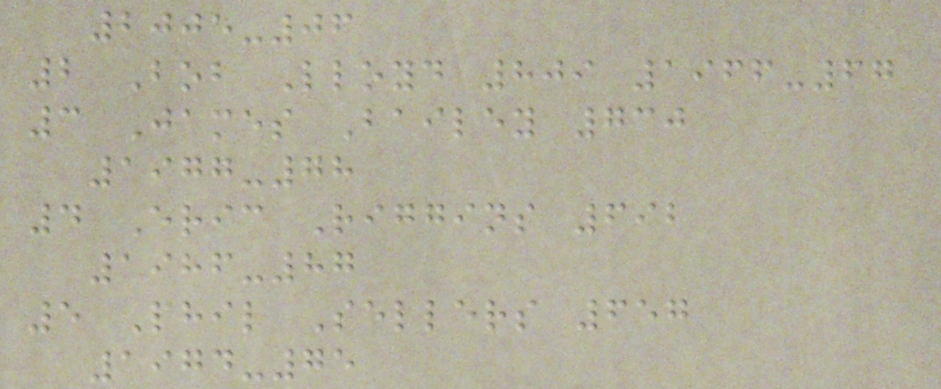2005-06
2 Bob Lloyd 809 1966-67
3 James Bailey 730
1977-78
4 Eric Riggins 692
1986-87
5 Phil Sellers 657
1974-75
